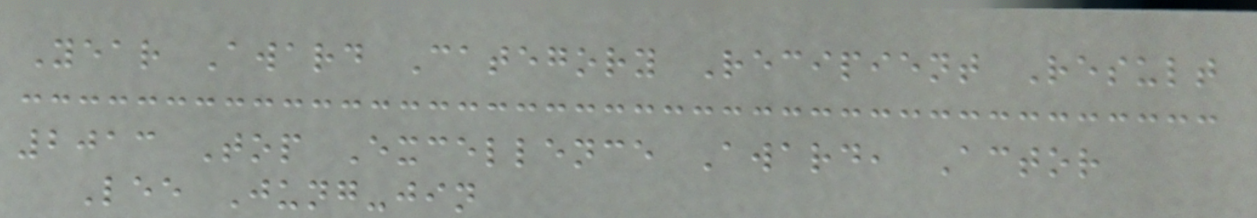Year Award Category Recipient Result
2013 Top Excellence Award, Actor
Lee Jung-jin
